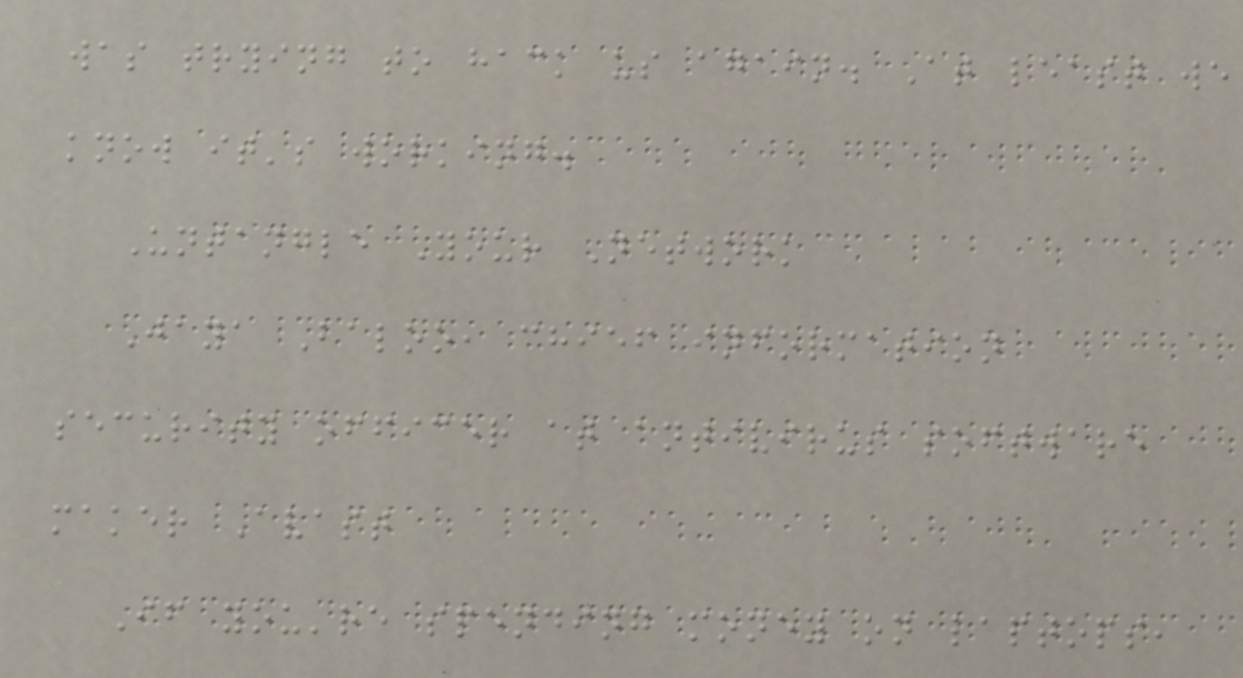was trying to hack us again. At least we
know it's working.
Untangle Your Network
Jaya Baloo, chief information
security officer at antivirus software
maker Avast
If you're spending money on laptops,
